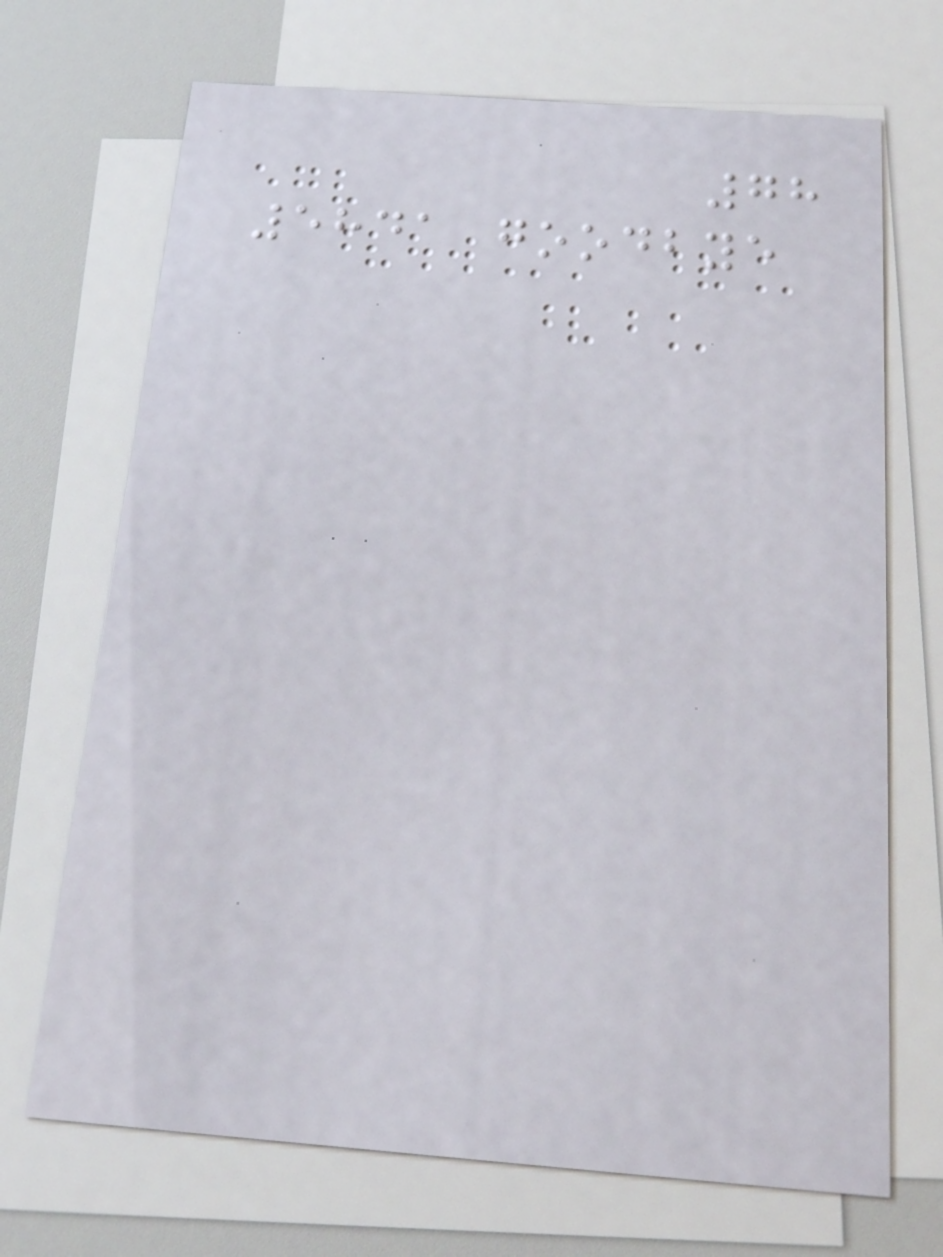78
5841 goodbye
